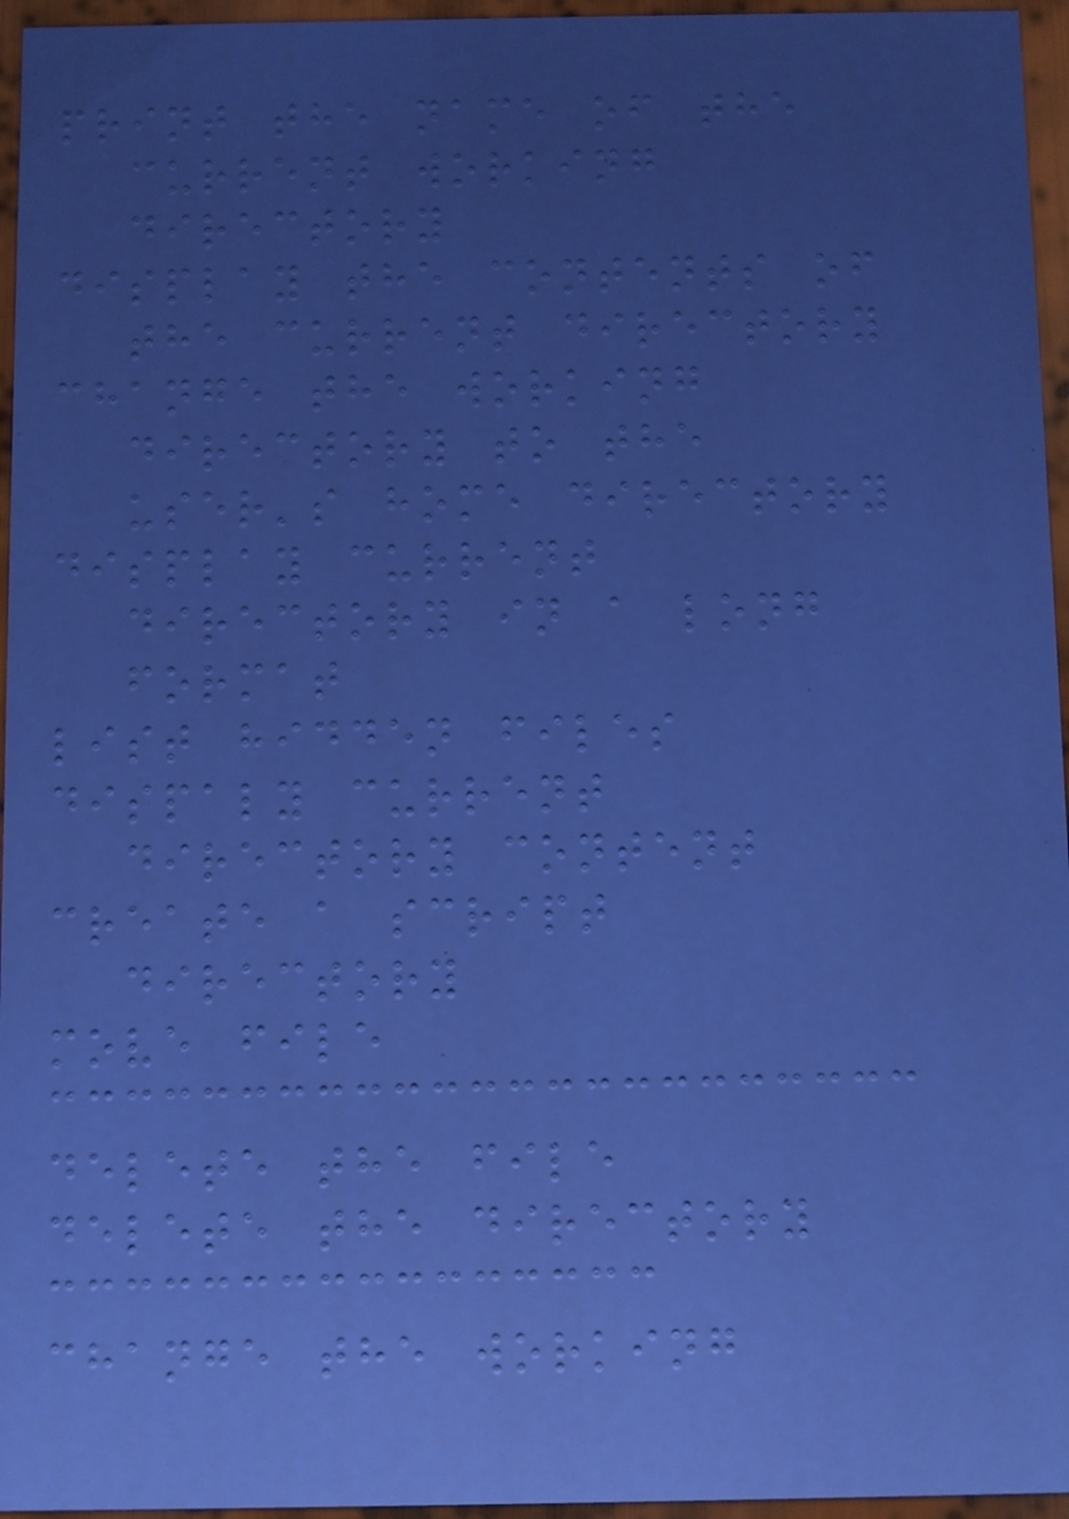print the name of the
current working
directory
display the contents of
the current directory
change the working
directory to the
user's home directory
display current
directory in a long
format
list hidden files
dispaly current
directory content
create a script
directory
move file
delete the file
delete the directory
change the working
